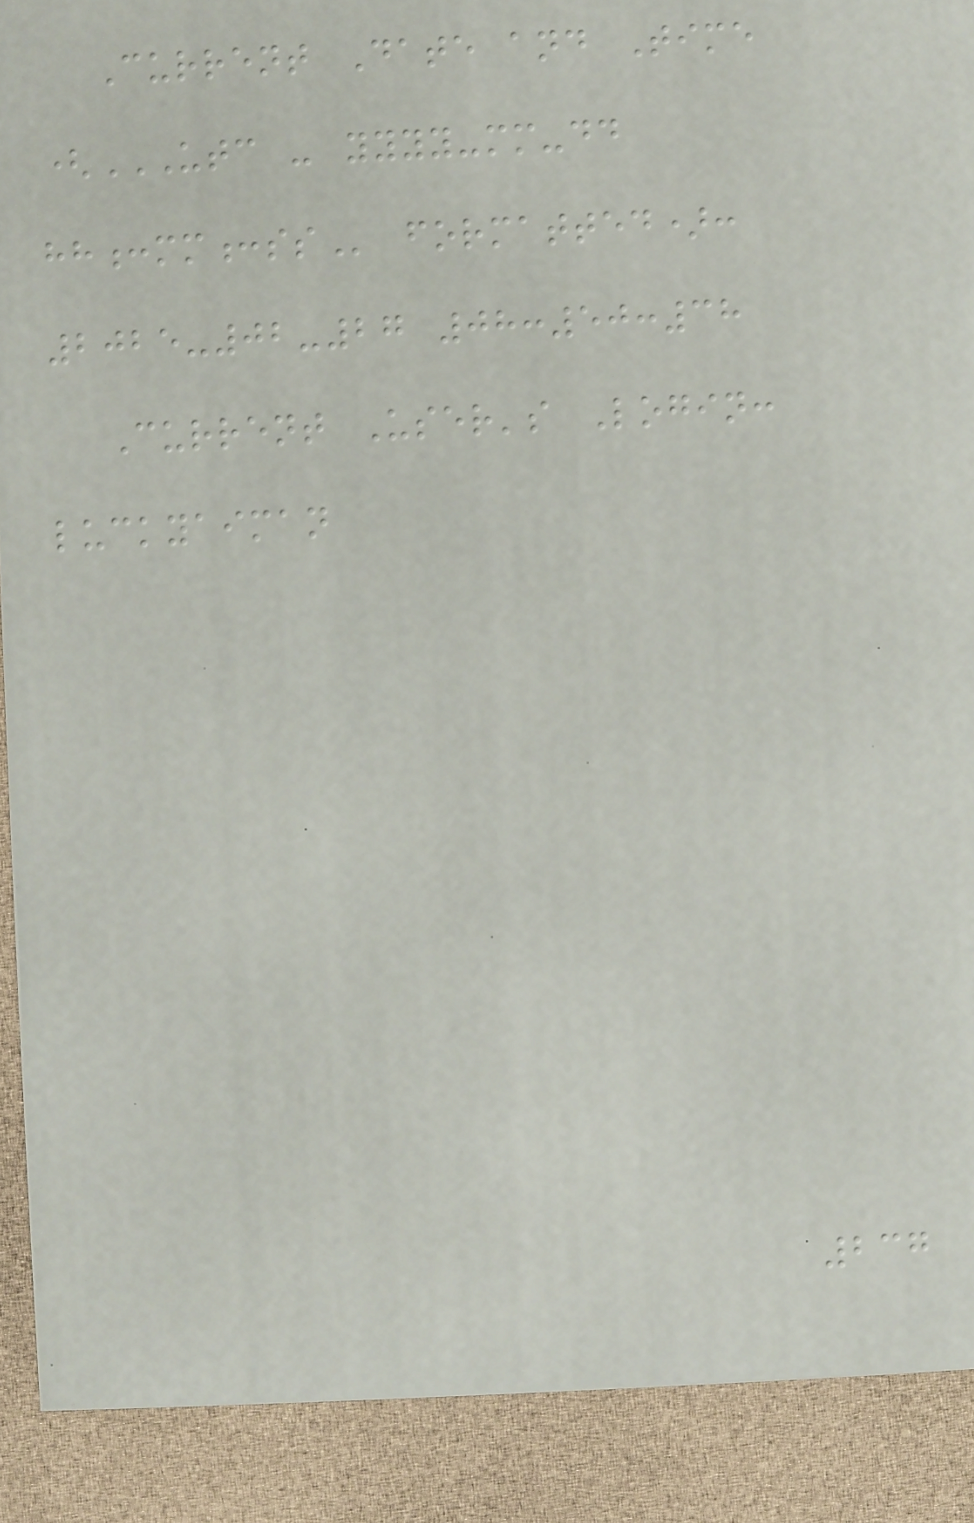Current Date and Time
(UTC - YYYY-MM-DD
HH:MM:SS formatted):
2025-02-27 08:50:38
Current User's Login:
luckyaiman
237
